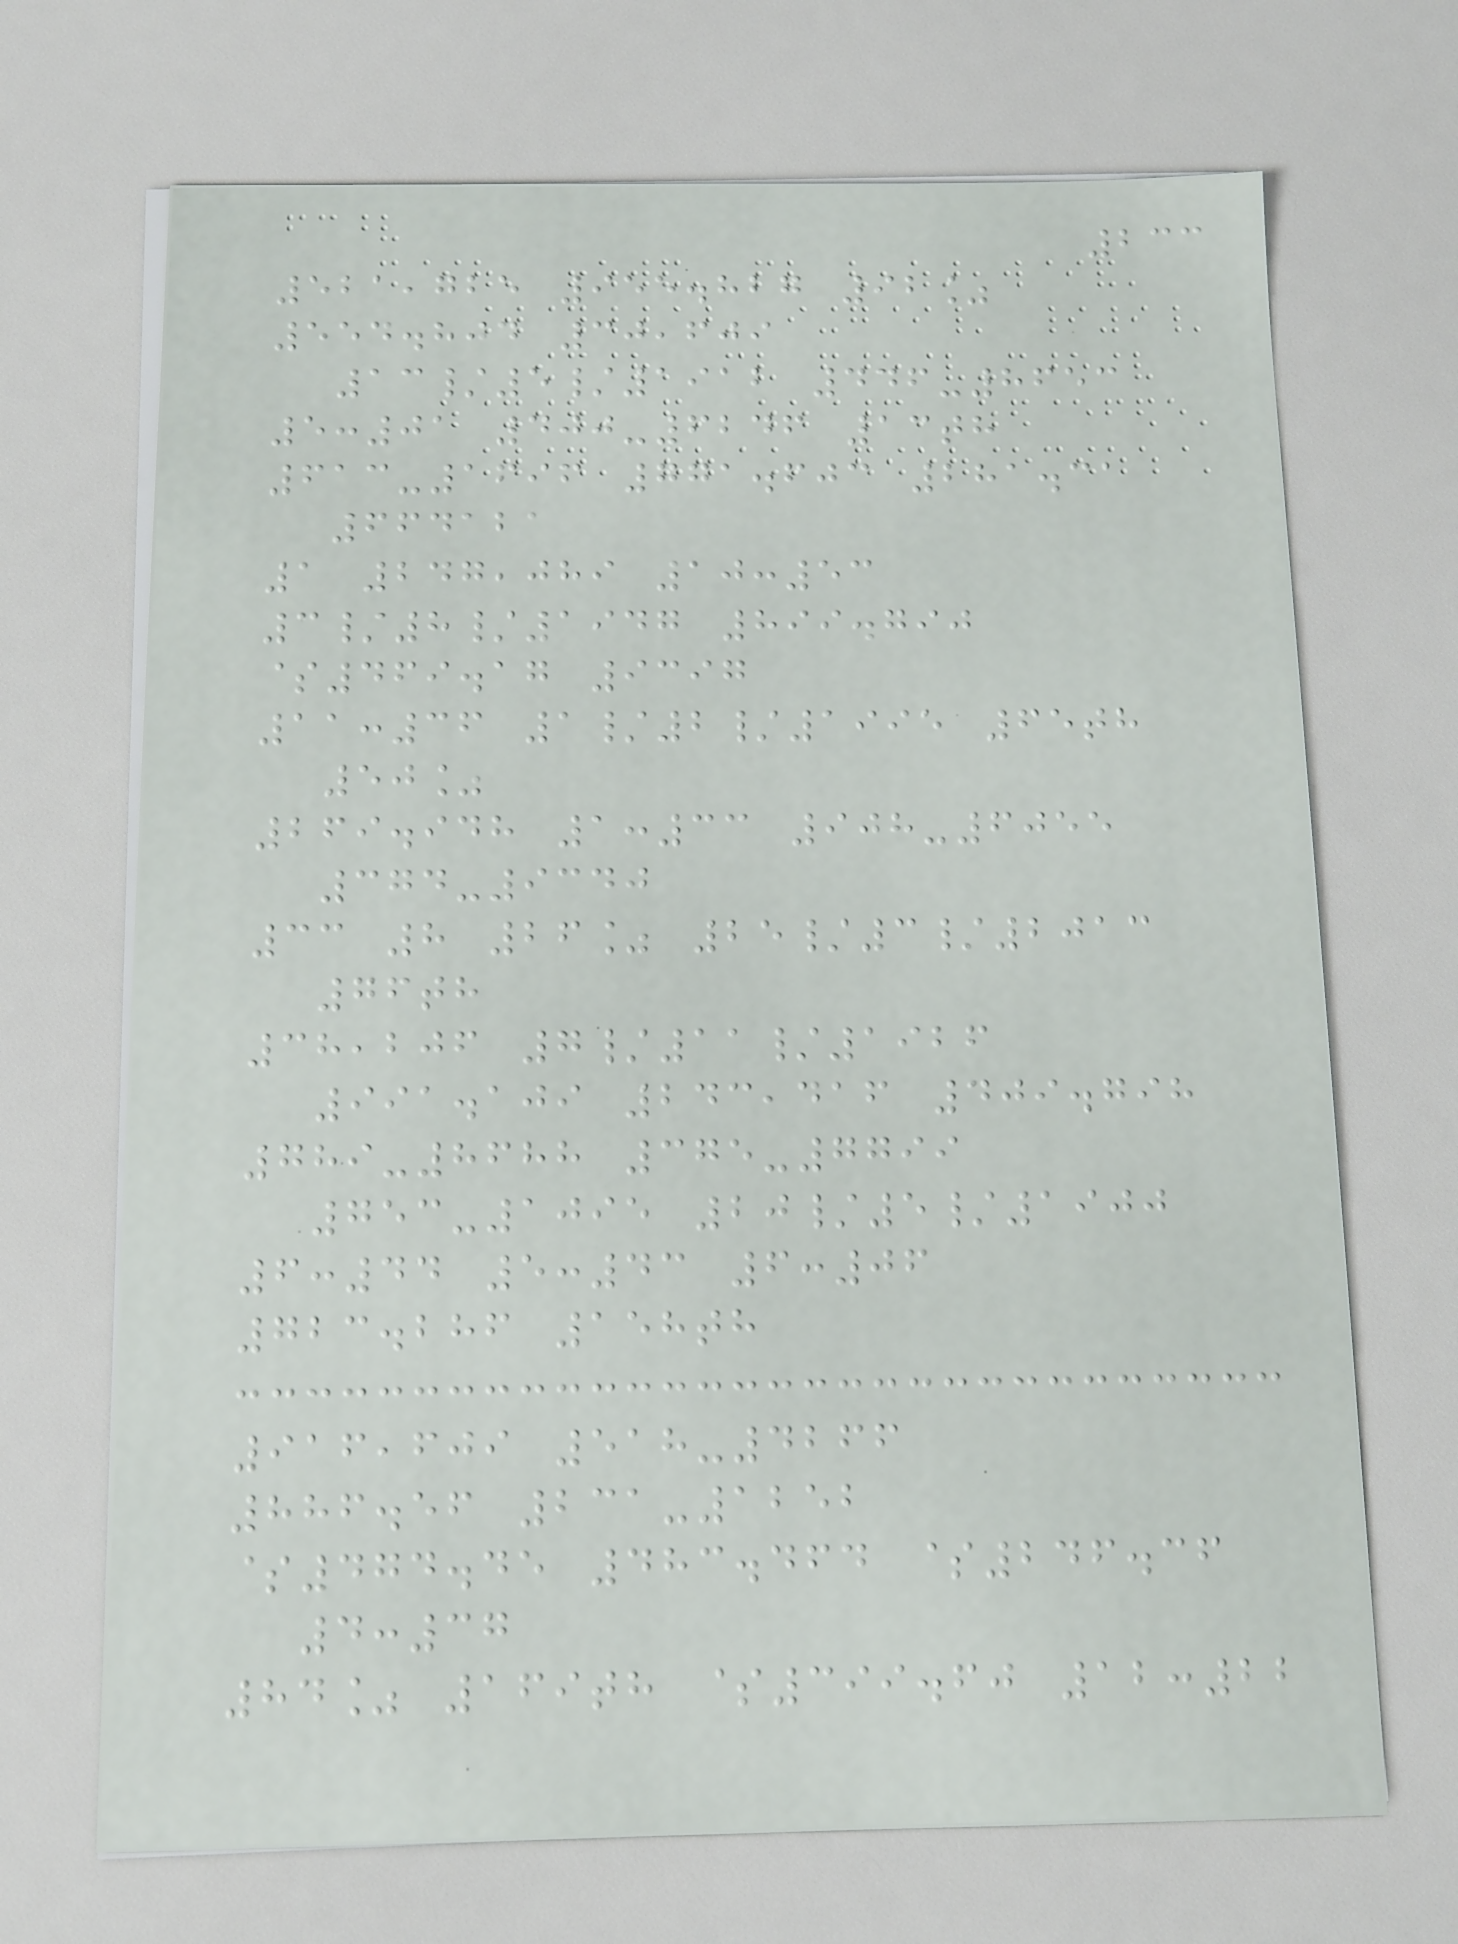233
521,725 955.827 92%
554.804 30,609
13/5/1912 446-8653
5:01 400-6246 13th
613-1696 771.603 281.31
664121
1 247,089 10:53
3/8/1947 899.790
$469.17 9397
11:36 1/2/1995 65th
50%
269.948 1:33 908-6055
374-9340
33 8 26% 25/3/2013
76th
38,206 7/11/1926
991.109 243,416 409.798
789-8688 375-7799
753-1095 20/5/1900
6:44 5:43 6:06
723.286 158th
916,609 518-4266
886.56 231-1252
$474.45 483.464 $246.36
4:37
84% 169th $399.60 12:22
